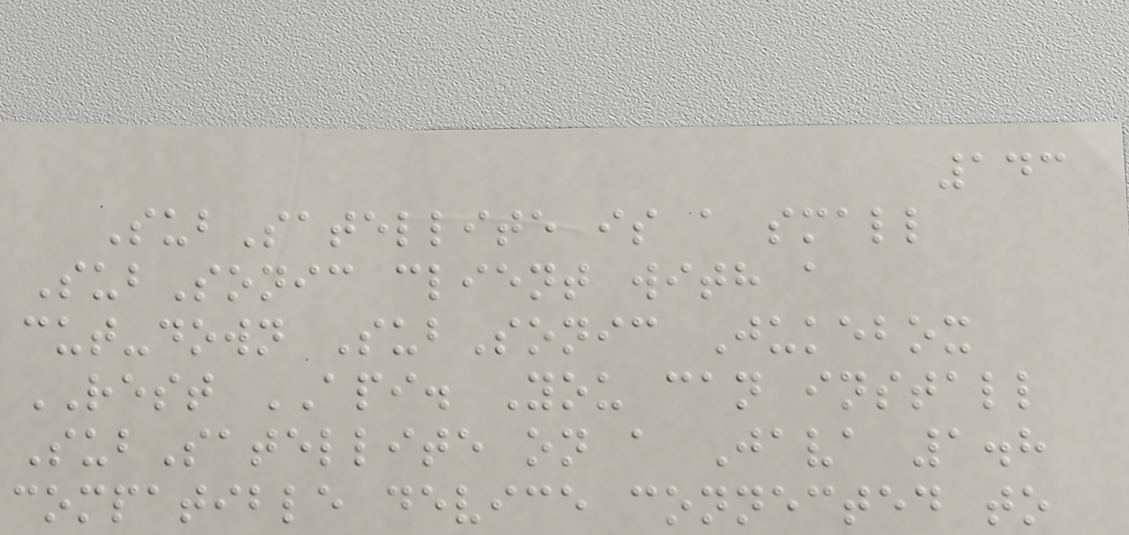143
SubSatellite is a small
SubSonic client with a
cut-down SubSonic Jukebox
REST API. You can install
SubSatellite on a Java 1.8
compatible device connected to
